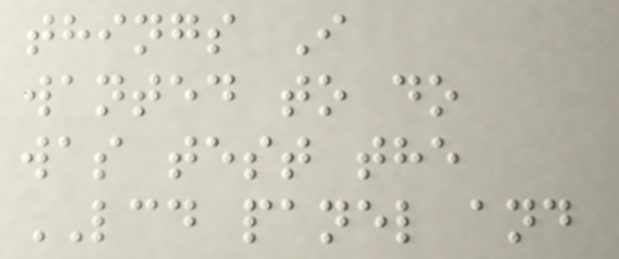things I
wanted to do
was test the
LCD panel and
